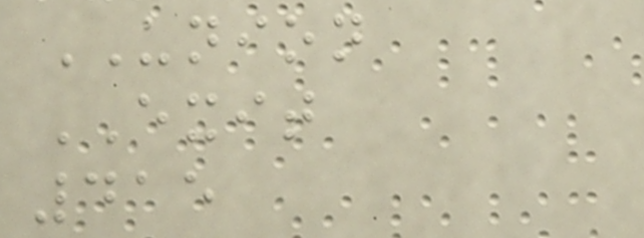UNION
EXIT
415
